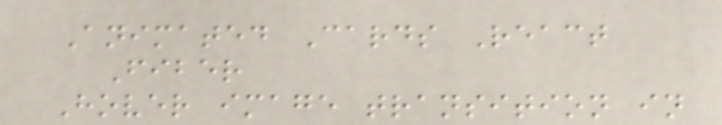Animated Cards React
Fiber
Hover image transition in
